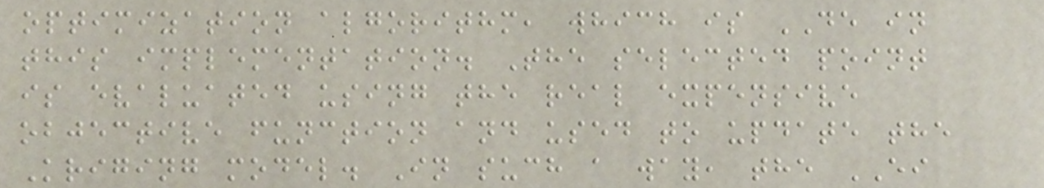optimization algorithm, which is DE in
this implementation. The selected point
is evaluated using the real expensive
objective function and used to update the
Kriging model. In such a way, the EI
